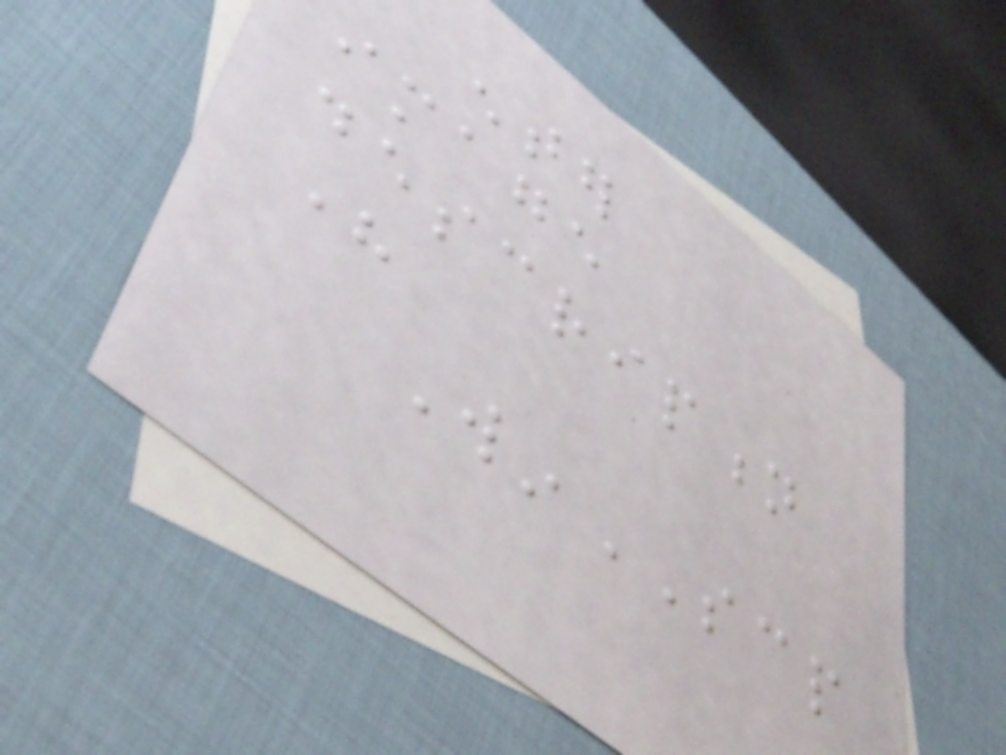enter
image
description
here
WinSCP
